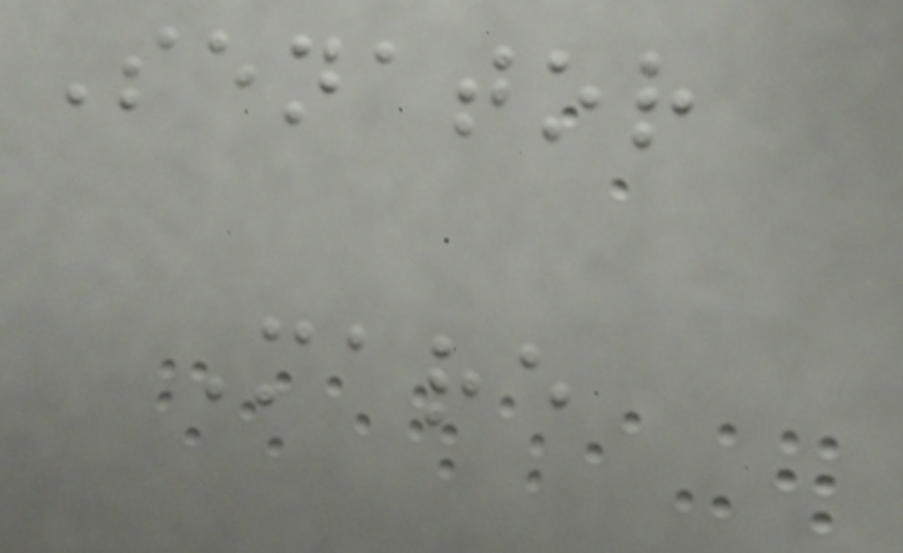Senator
Mare
